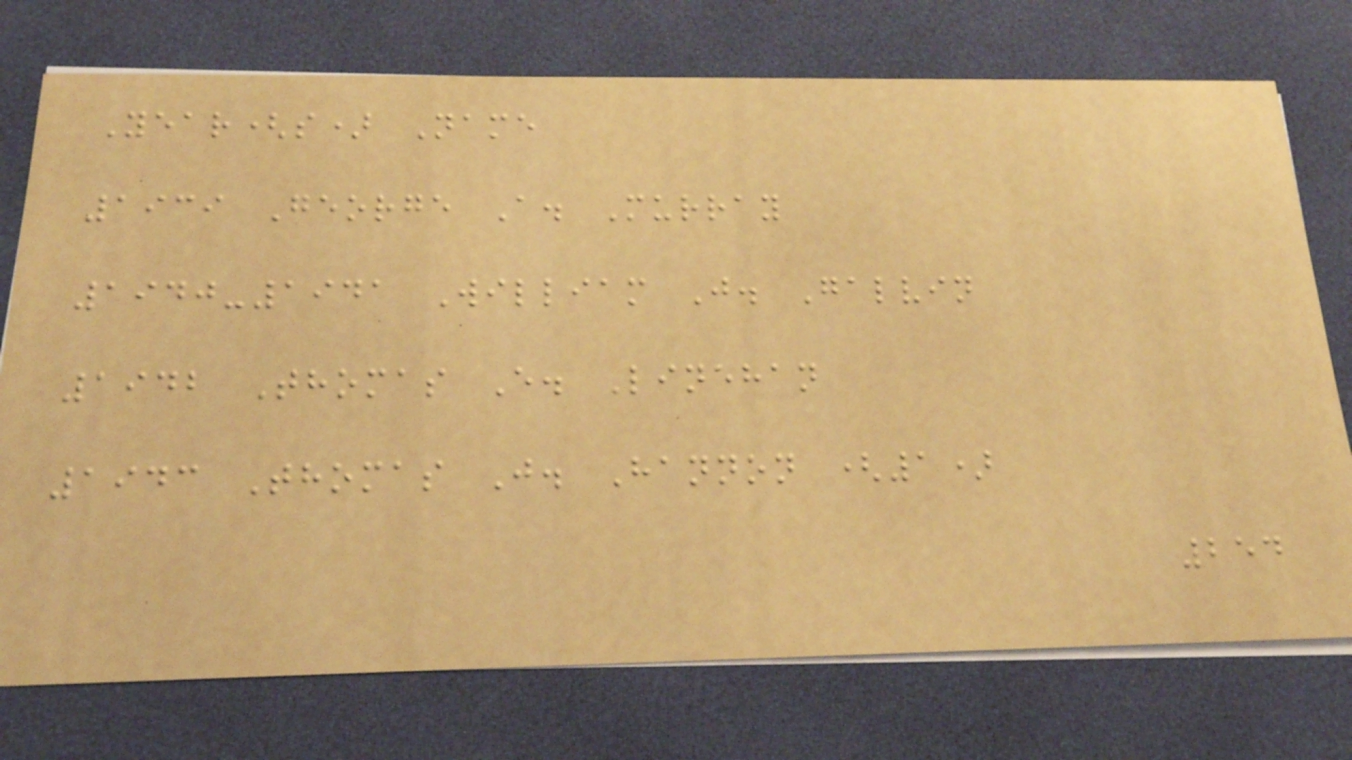Year(s) Name
1939 George A. Murray
1940-1941 William J. Galvin
1942 Thomas E. Linehan
1943 Thomas J. Hannon (1)
254
